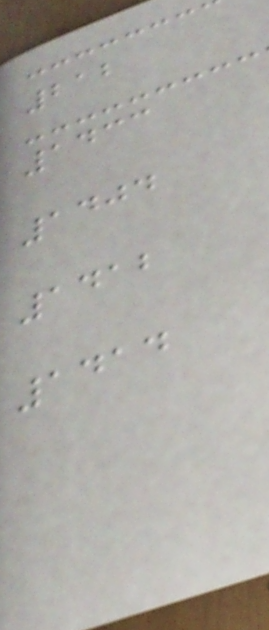212
1433
1404
1412
1414
